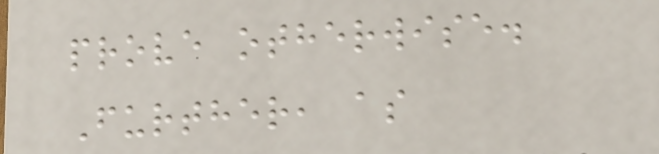prove otherwise.
Further, as
